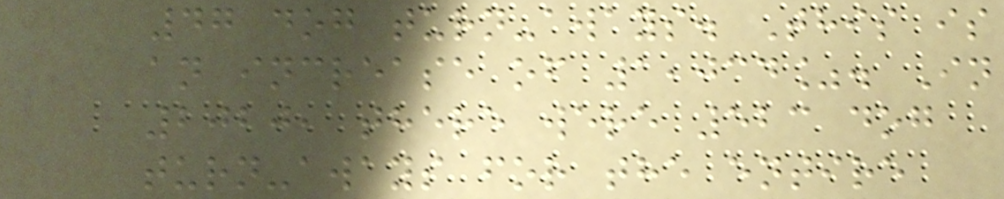47 dog turn-aways. This is
an increase of 1,034%. In
2020, there were 523 dog
turn-aways for the entire
